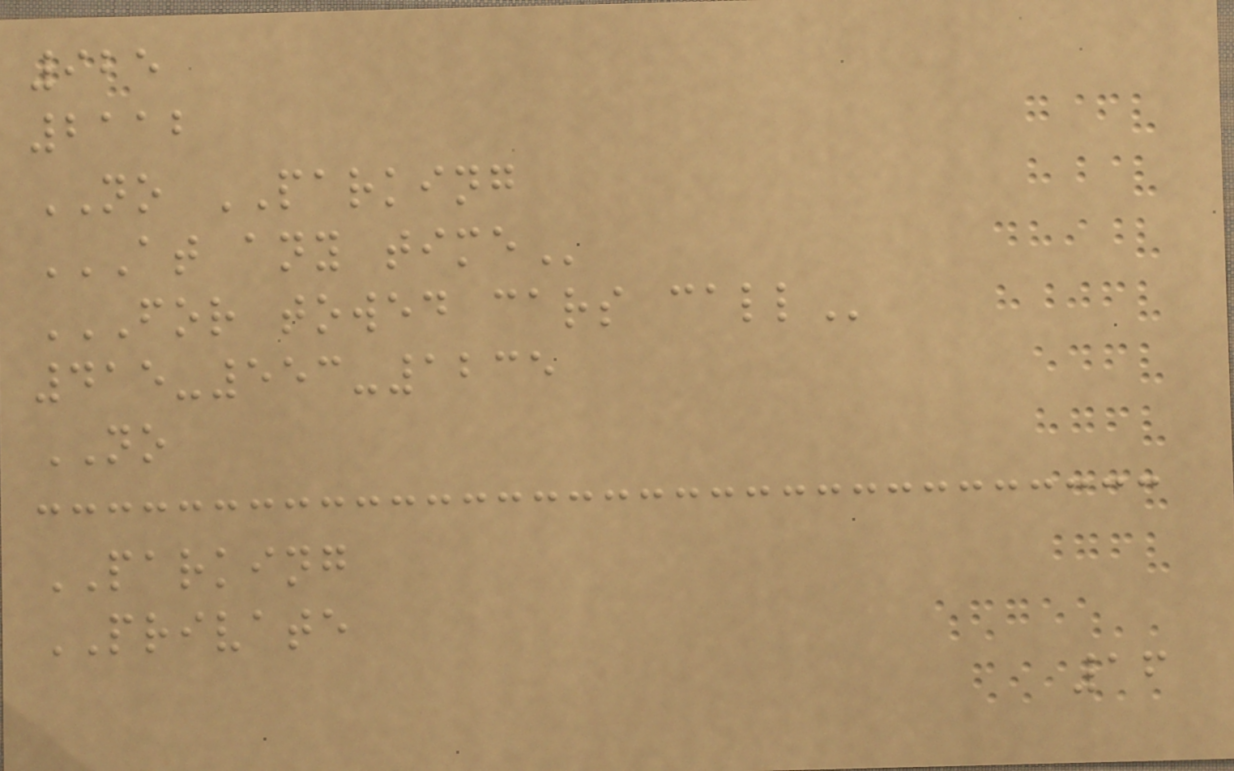925
2112
NO PARKING
AT ANY TIME
FOR TOWED CARS CALL
415-553-1235
NO
PARKING
PRIVATE
16
